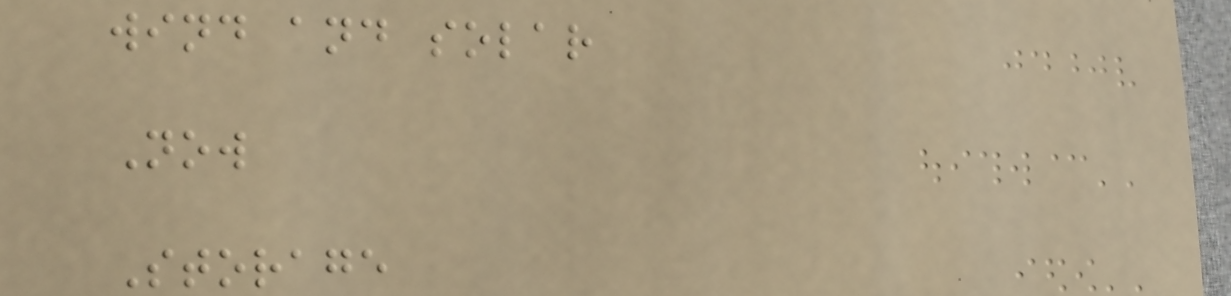wind and solar
Now
Storage
